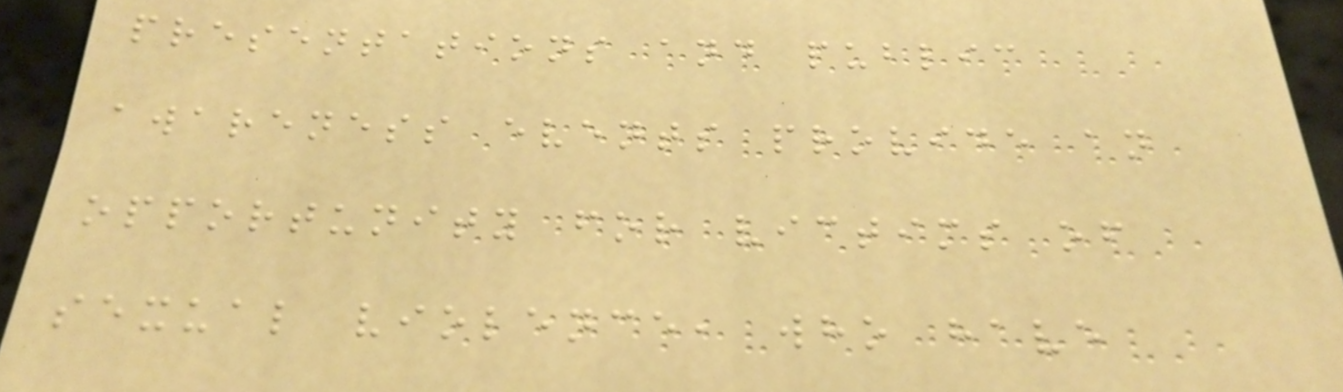presentations and public
awareness events provide an
opportunity for victims of
sexual violence, who have
